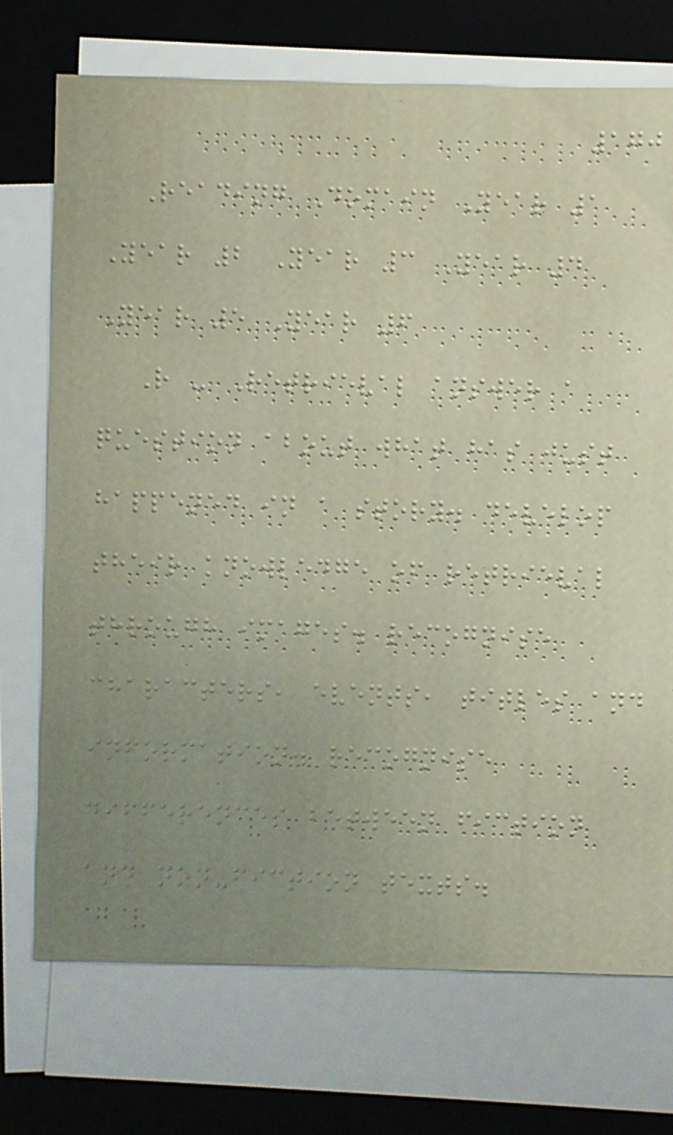170
Reading Domain Year 1
Year 2 Year 3 Year 4
Year 5 Year 6
R - Retrieval answer a
question about what has just
happened in a story. develop
their knowledge of retrieval
through images. recognise
characters, events, titles and
information. recognise
differences between fiction
and non-fiction texts.
